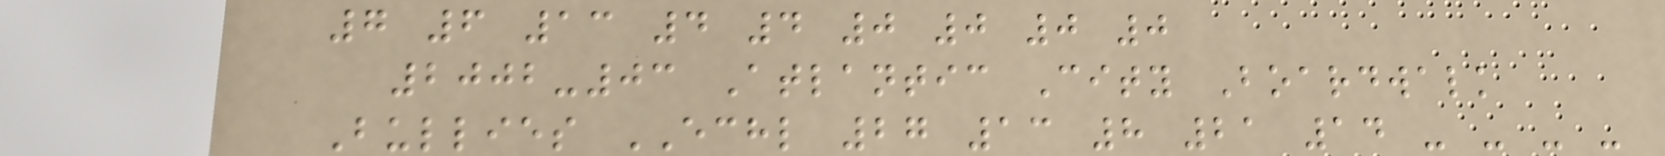7 6 13 4 4 0 0 0 0
2002-03 Atlantic City Boardwalk
Bullies ECHL 27 13 8 21 14 - - - -
